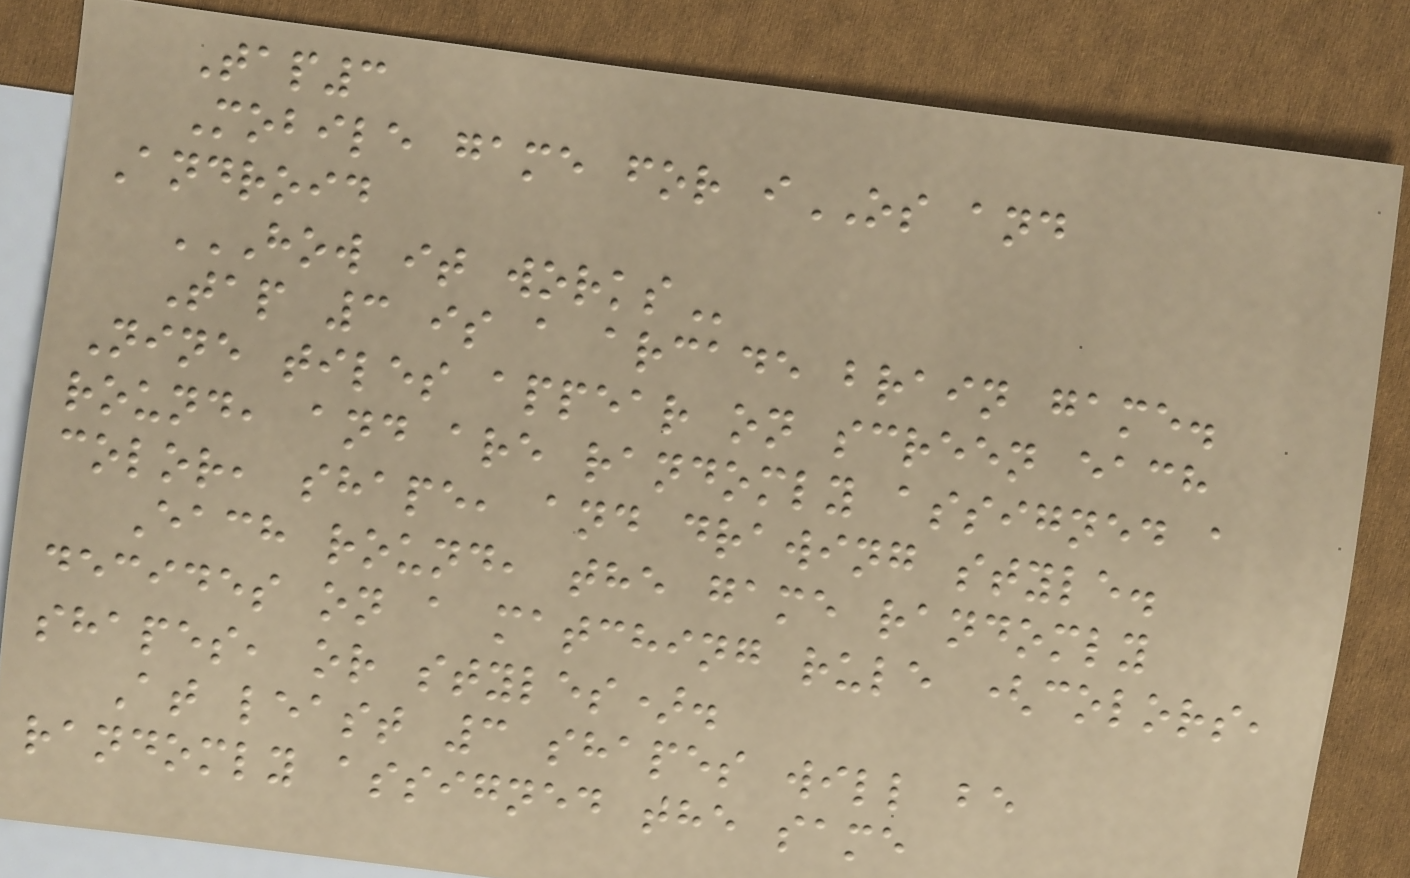Tap3
Mobile game for iOS and
Android
HOW IT WORKS
Tap 3 is a arcade brain game.
Nine tiles appear on screen each
round, and are randomly assigned a
color, shape, and drawing style.
Each round, the game randomly
decides on a matching rule (colors,
shapes, or styles).
At least 3 shapes will be
randomly assigned the same
